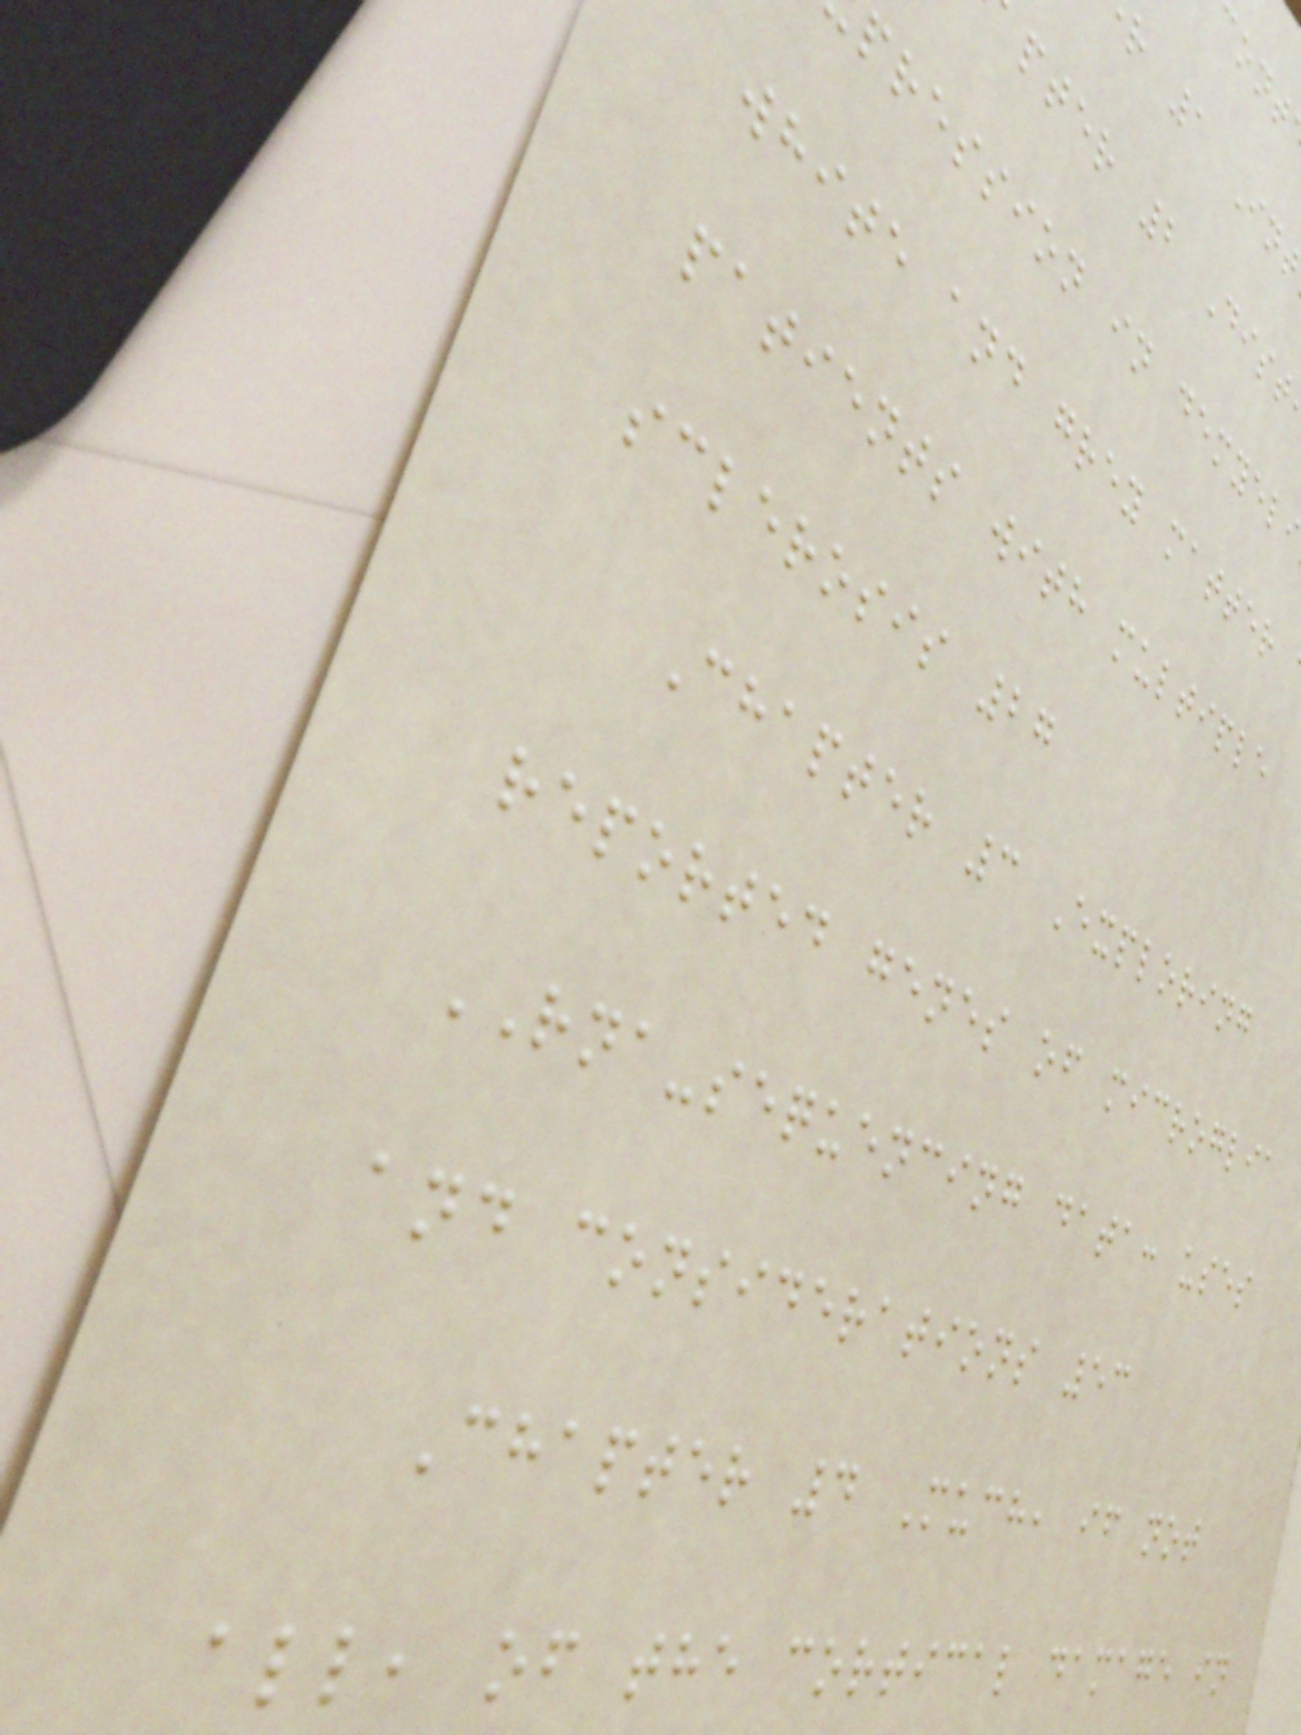r 1 Int
pter 2 Dist
pression in demyel
white and grey matter
patients with multiple
sclerosis 27
Chapter 3 Exploring
reported genes of microglia
RNA-sequencing data: uses
and considerations 53
Chapter 4 Much, if not
all, of the cortical damage in
